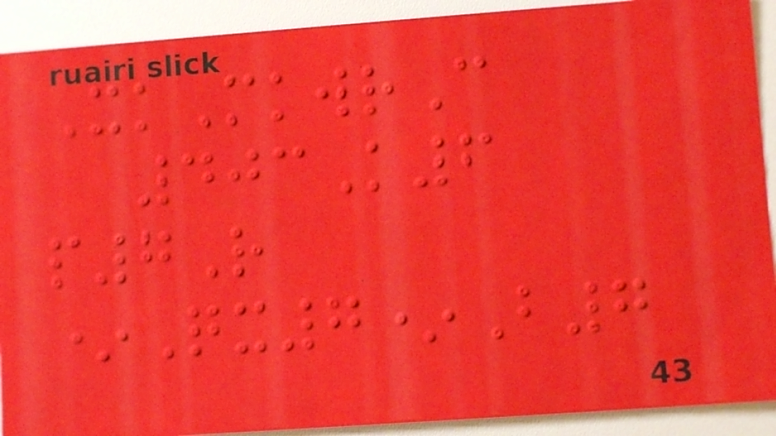XkMkwrC
403K6
p7R
*Qx7*B7
